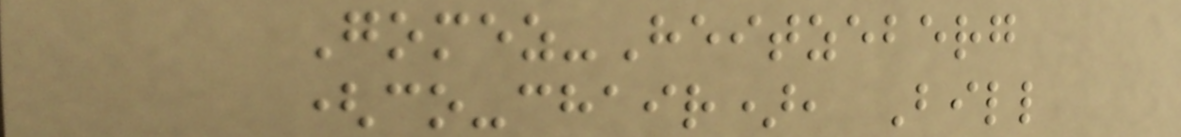Gomez-Heitzeberg
(co-chair), Bill
